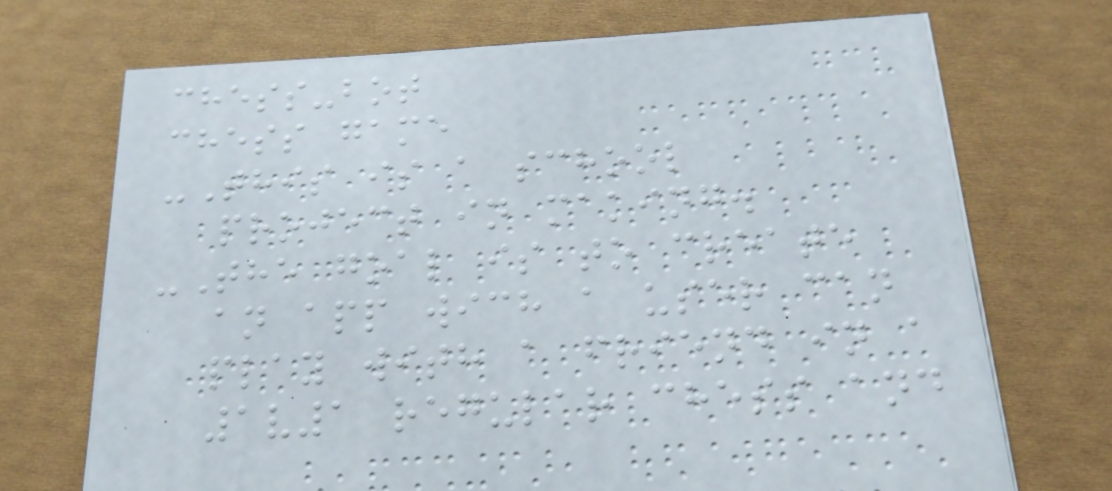chess-bot
chess game
-This is a school
project in making.
-The goal is to create
an app wich a user can
play with a friend in a
1v1 regular chess and
